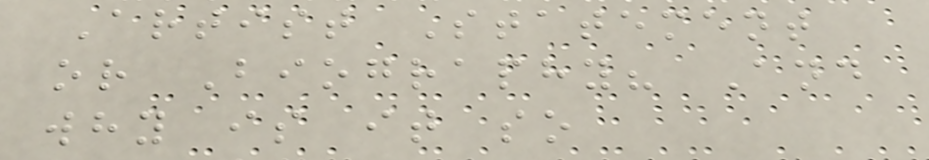Artist Statement
or Biography? And
why is it so
